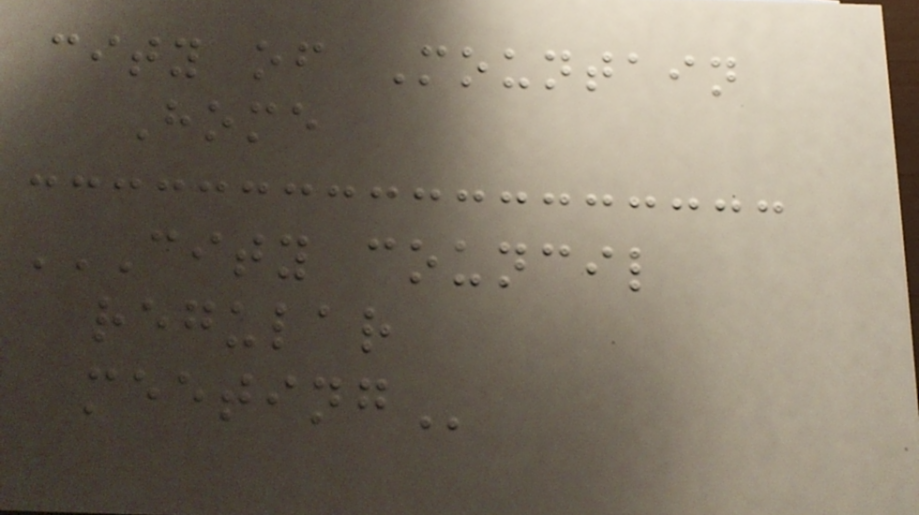city of Mountain
Home
CITY COUNCIL
REGULAR
MEETING
